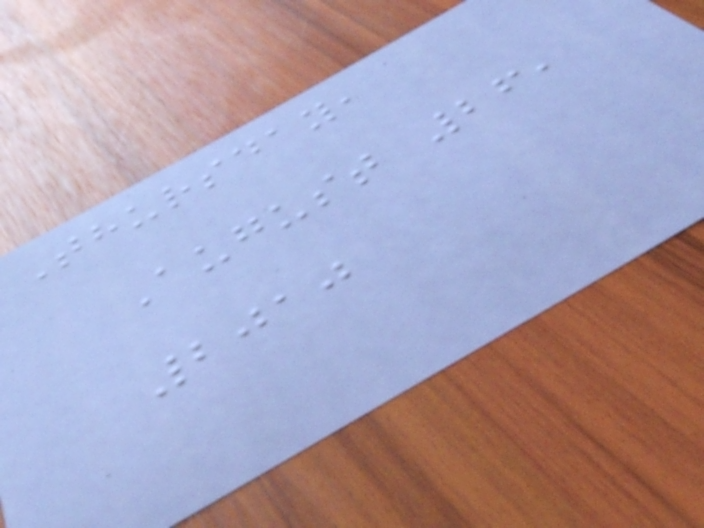Thursday,
August 26,
2010
